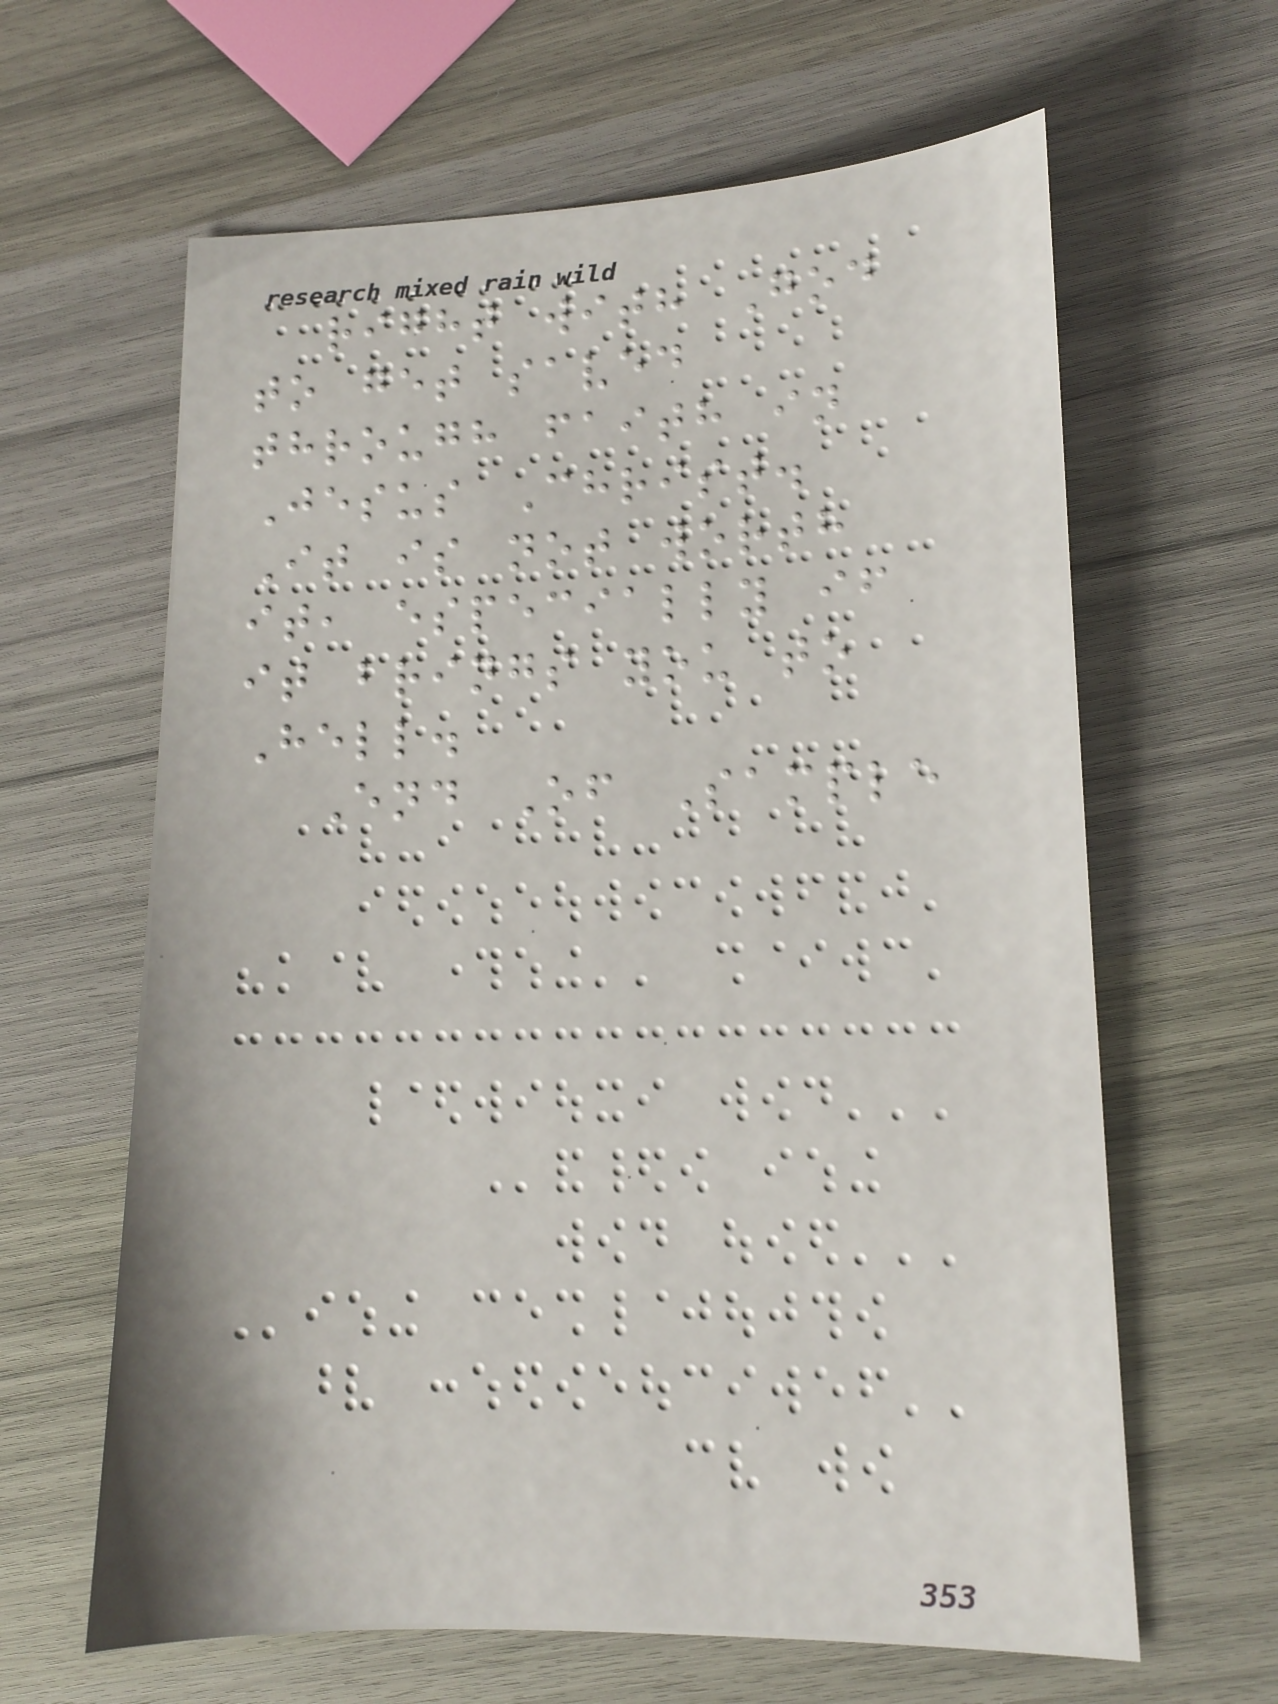right with God
to get saved
through faith in
Jesus Christ.
It is not worth
it, especially if
it brings you to
Hell.
End Of Sample
